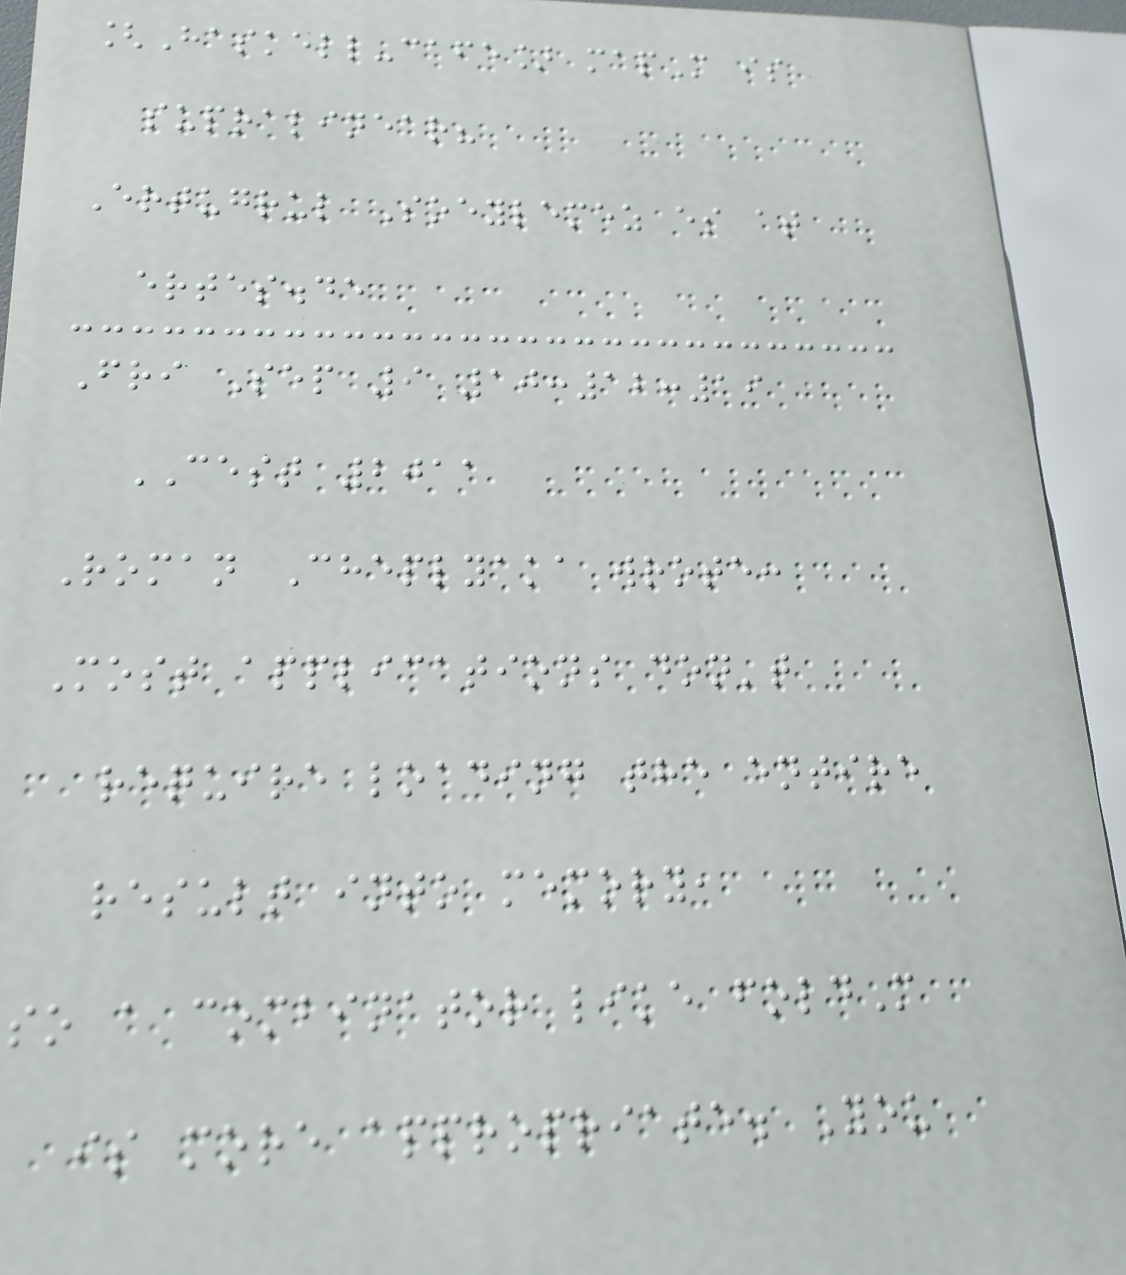[Haskell-cafe] mapM is
supralinear?
Ertugrul Soeylemez es at
ertes.de
Fri Sep 9 10:12:19
CEST 2011
Roman Cheplyaka wrote:
Most applications don't
require loading the entire
result into memory,
so a combinator like foldM
is more appropriate. You
